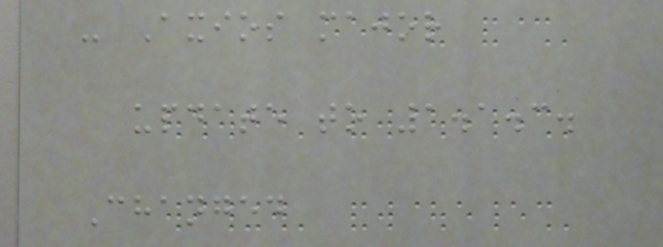- Axios major
update to 1.1.3.
Changed
